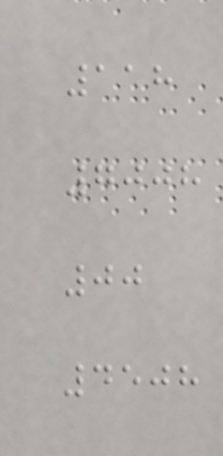118
7008
00
4508
